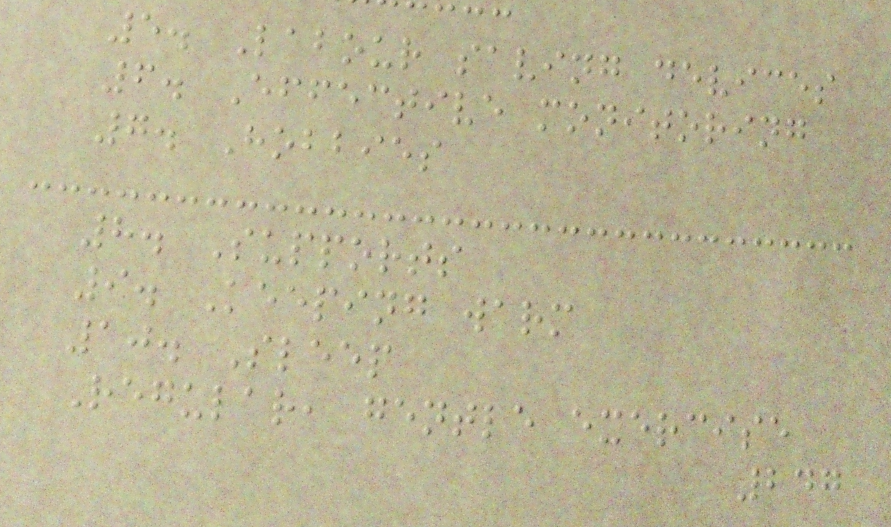5. Labour saving devices
6. Effective monitoring
7. Hobbies
8. Supports
9. Keeping warm
10. Sleep
Regular, gentle exercise
247
